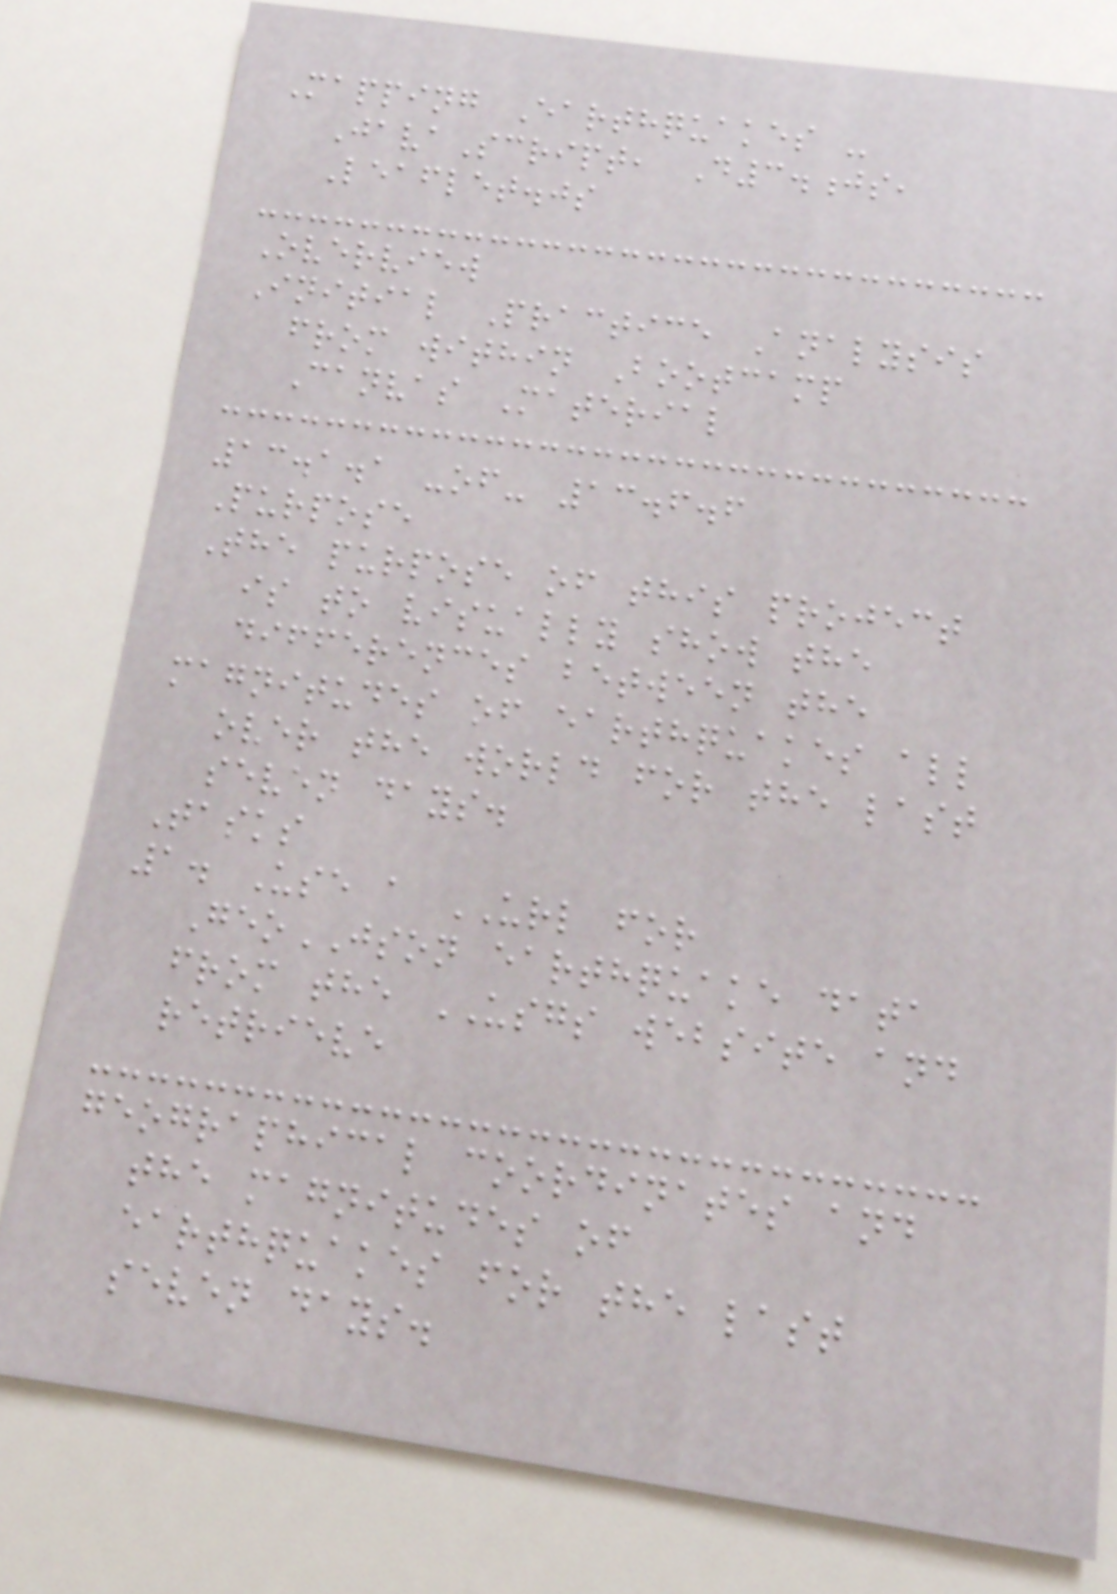Mapping Earthquakes -
JavaScript, D3.js,
Leaflet.js
Overview
Initial Practice Analysis
from within Bootcamp
Canvas Material
13.1.1 -of- 13.6.6
Purpose
The purpose of this project
is to visually show the
differences between the
magnitudes of earthquakes all
over the world for the last
seven days.
Tasks
1. Use a URL for
GeoJSON earthquake data
from the USGS website and
retrieve
geographical coordinates and
the magnitudes of
earthquakes for the last
seven days.
